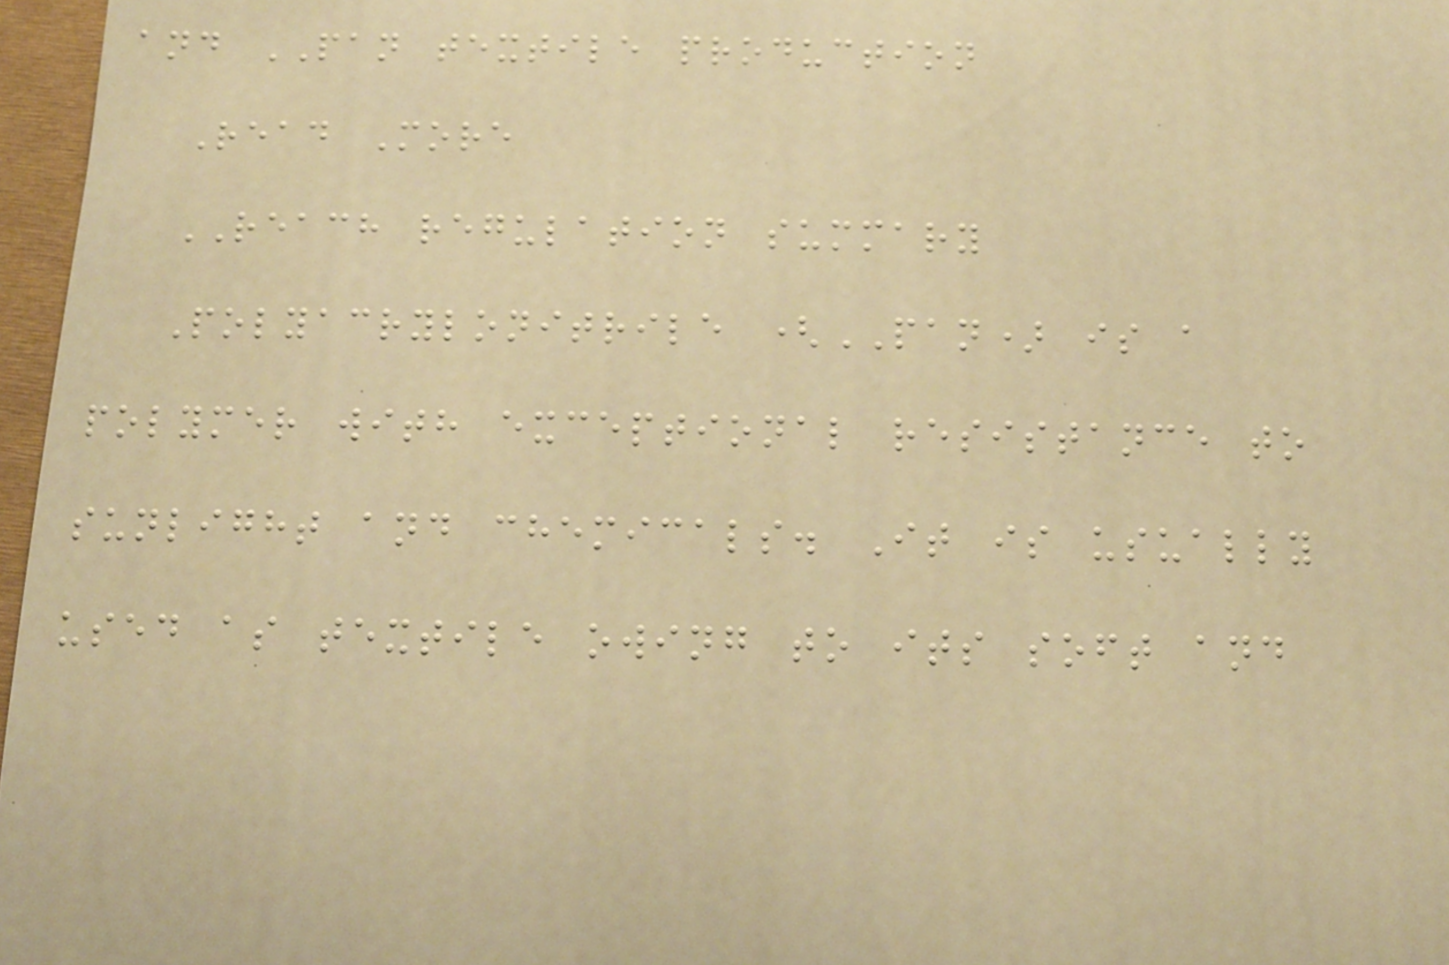and PAN textile production
Read More
REACH regulation summary
Polyacrylonitrile (PAN) is a
polymer with exceptional resistance to
sunlight and chemicals. It is usually
used as textile owing to its soft and
